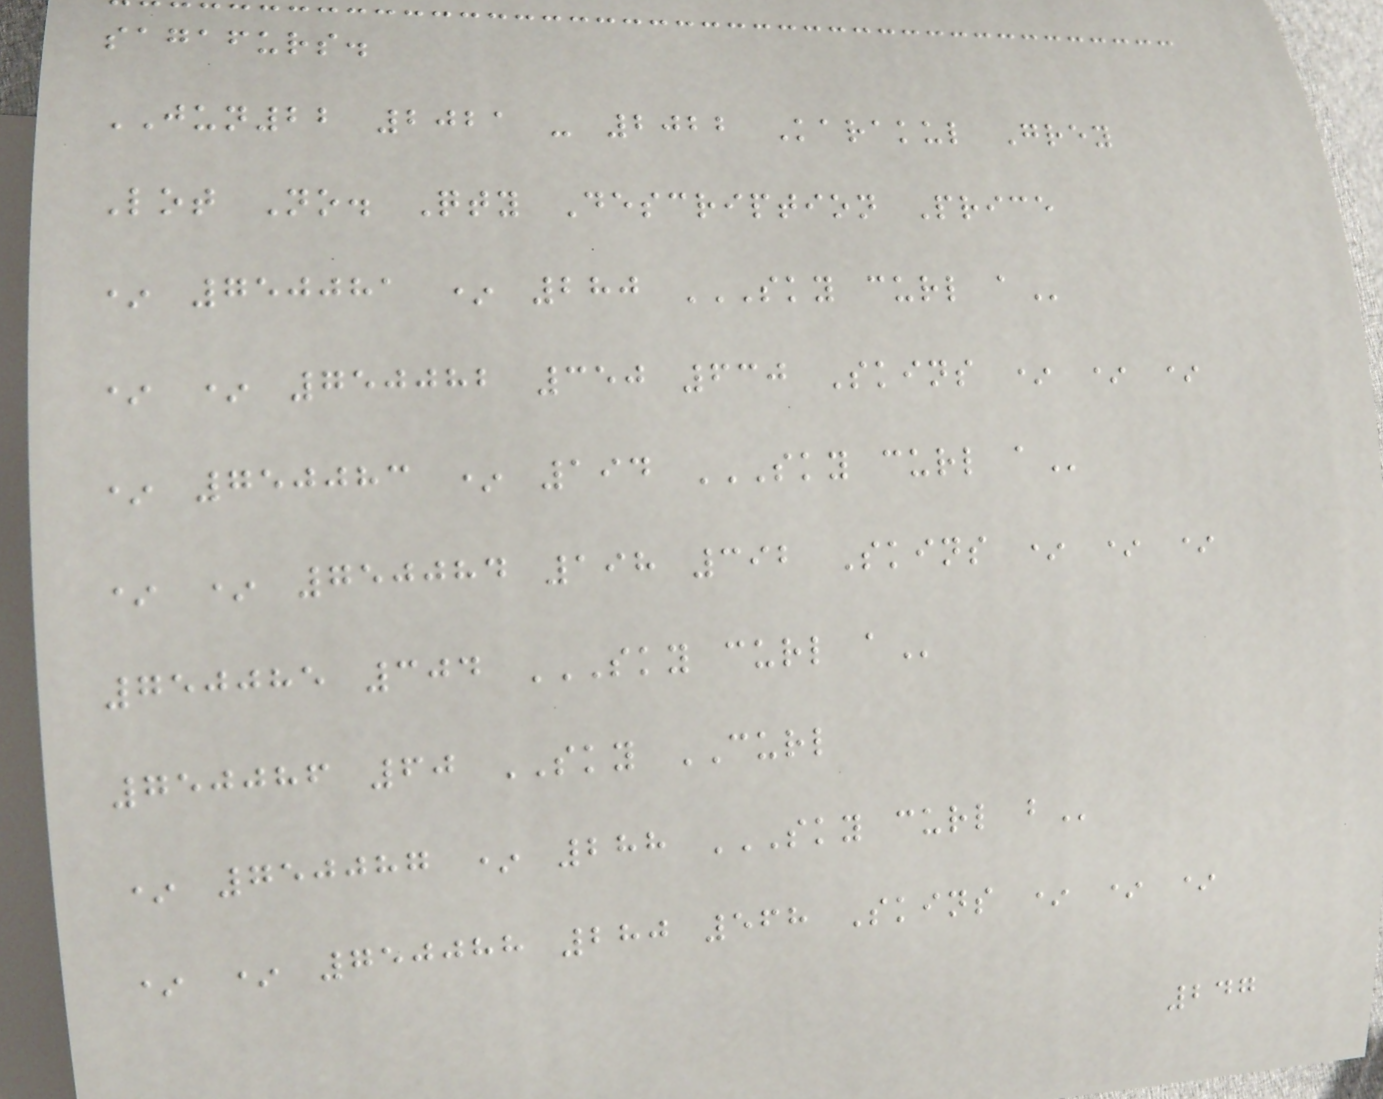sagafurs.
JUN22 2021 - 2022 Karakul Grey
Lot No. Qty Description Price
* 750081 * 280 SKY CURL A
* * 750082 350 630 Skins * * *
* 750083 * 194 SKY CURL A
* * 750084 198 392 Skins * * *
750085 304 SKY CURL A
750086 60 SKY CURL
* 750087 * 288 SKY CURL B
* * 750088 280 568 Skins * * *
247
